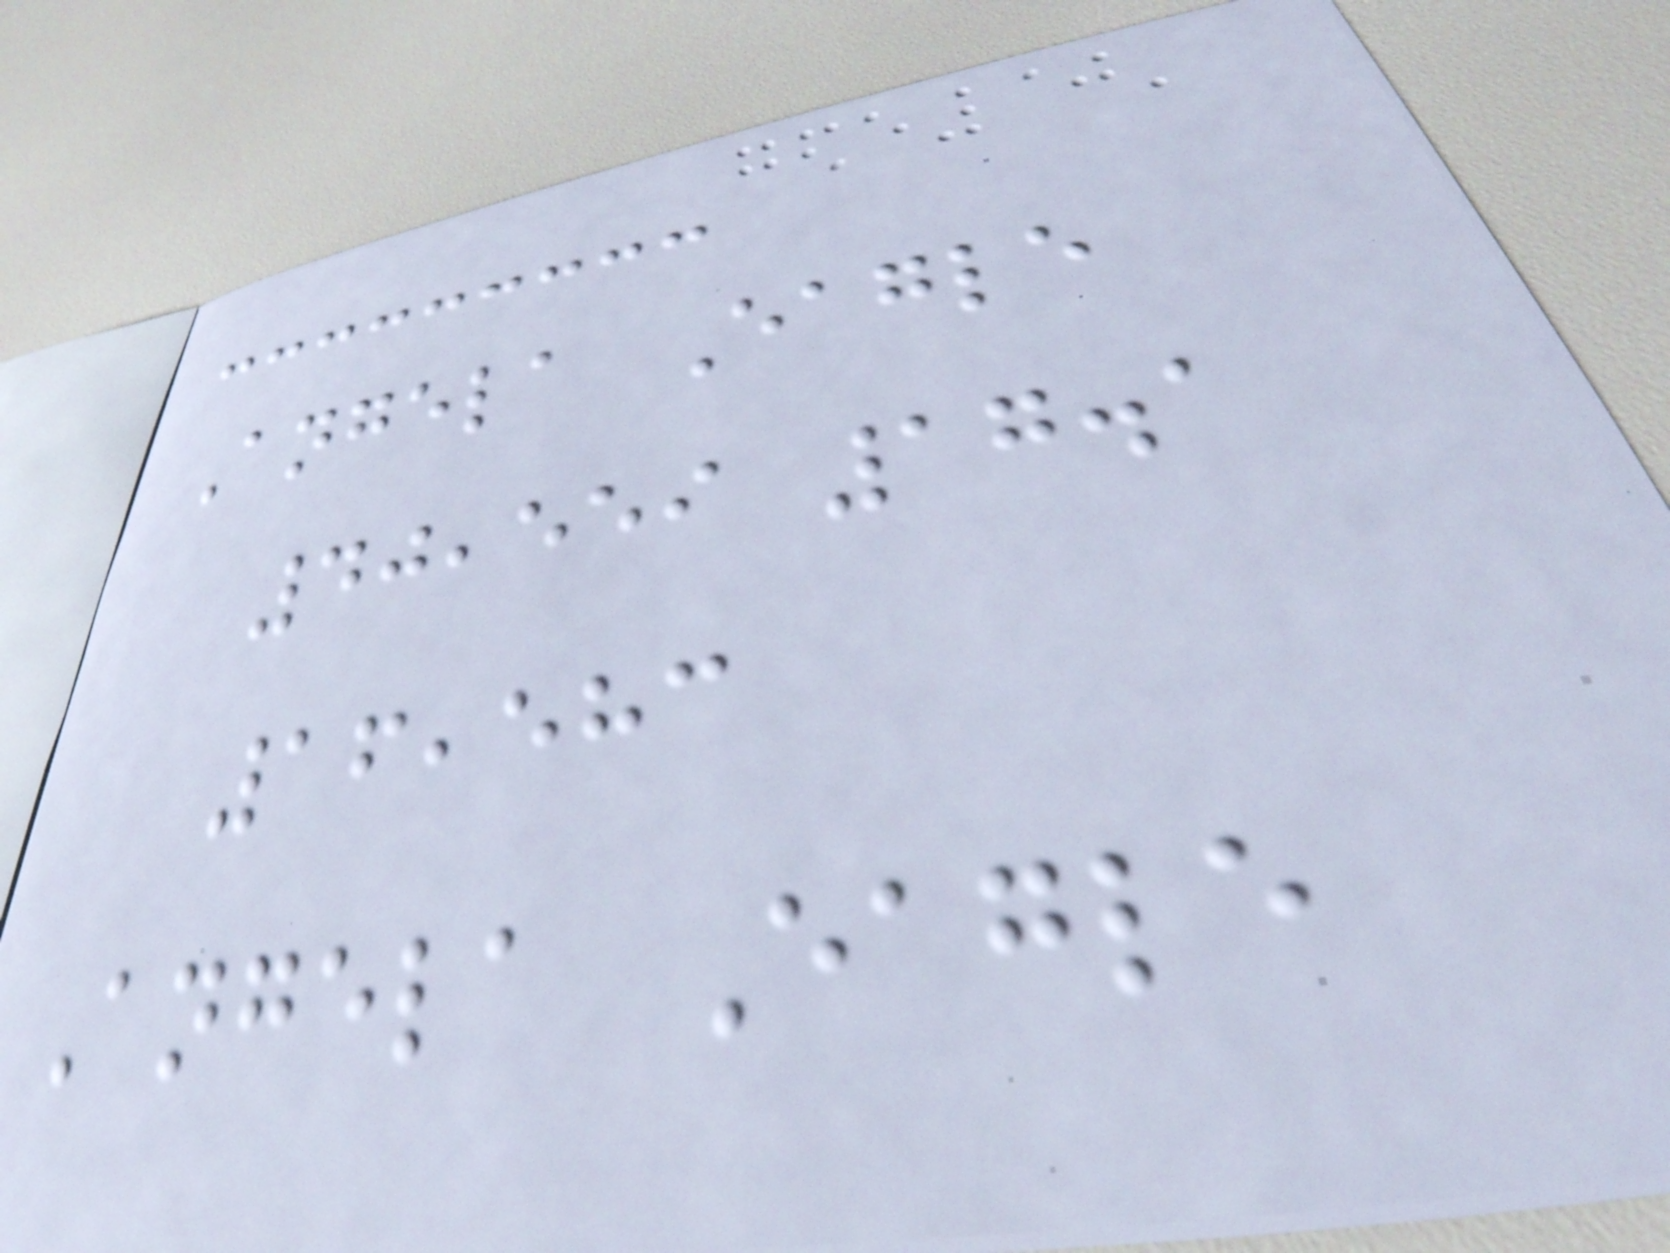Angela Eagle
40,559 17.1
16,583
Angela Eagle
